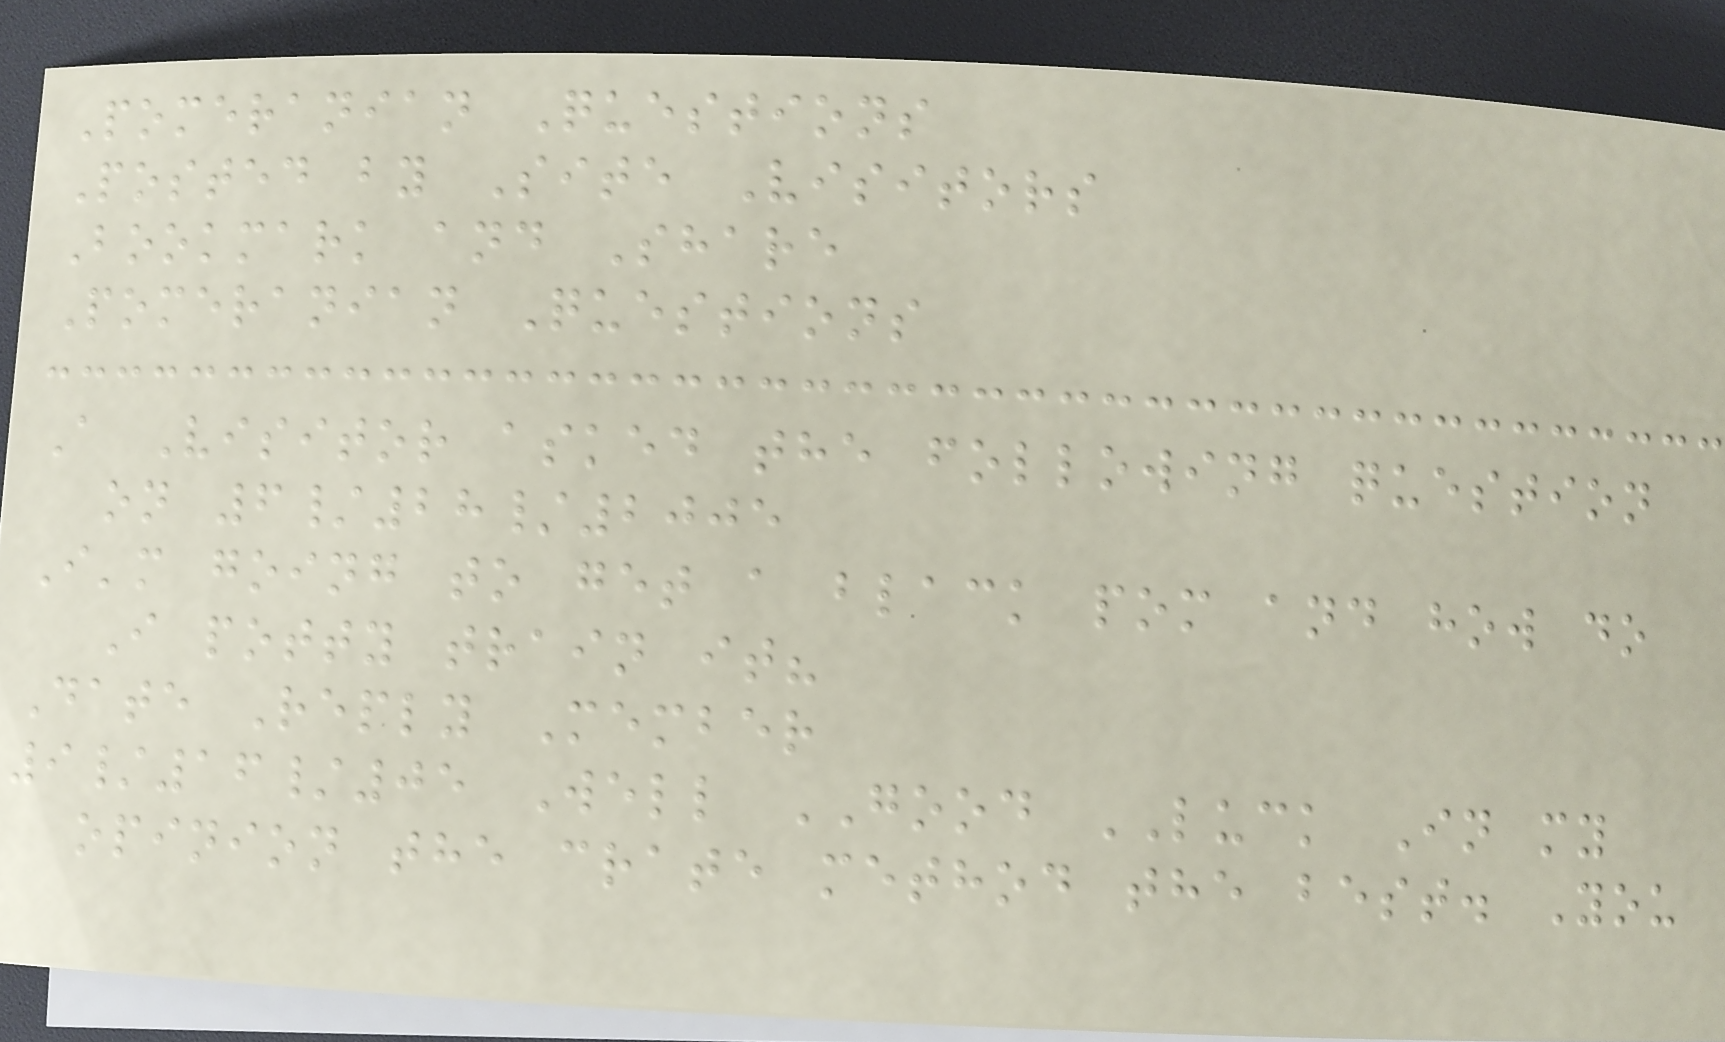Pomeranian Questions
Posted by Site Visitors
Bookmark and Share
Pomeranian Questions
A Visitor asked the following question
on 6/28/2005
I'm going to get a black pom and how do
I potty train it?
Date Reply Member
9/16/05 Well GOOD LUCK In my
opinion the crate method the best. You
